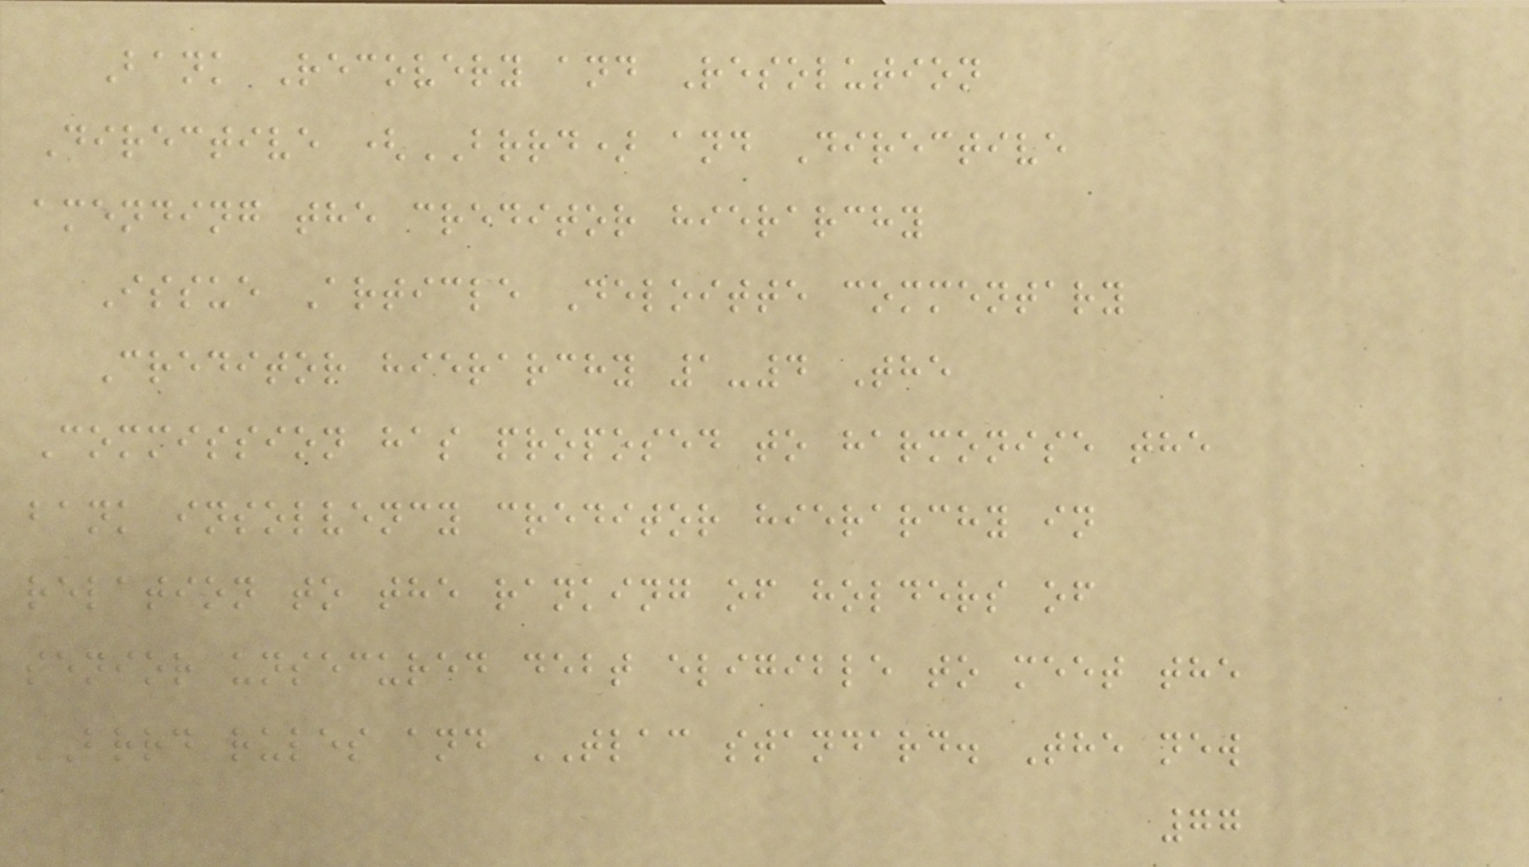Bank Recovery and Resolution
Directive (BRRD) and Directive
amending the creditor hierarchy
Issue Article Deloitte commentary
Creditor hierarchy 1-4 The
Commission has proposed to harmonise the
bank insolvency creditor hierarchy in
relation to the ranking of holders of
senior unsecured debt eligible to meet the
BRRD rules and TLAC standard. The new
77
